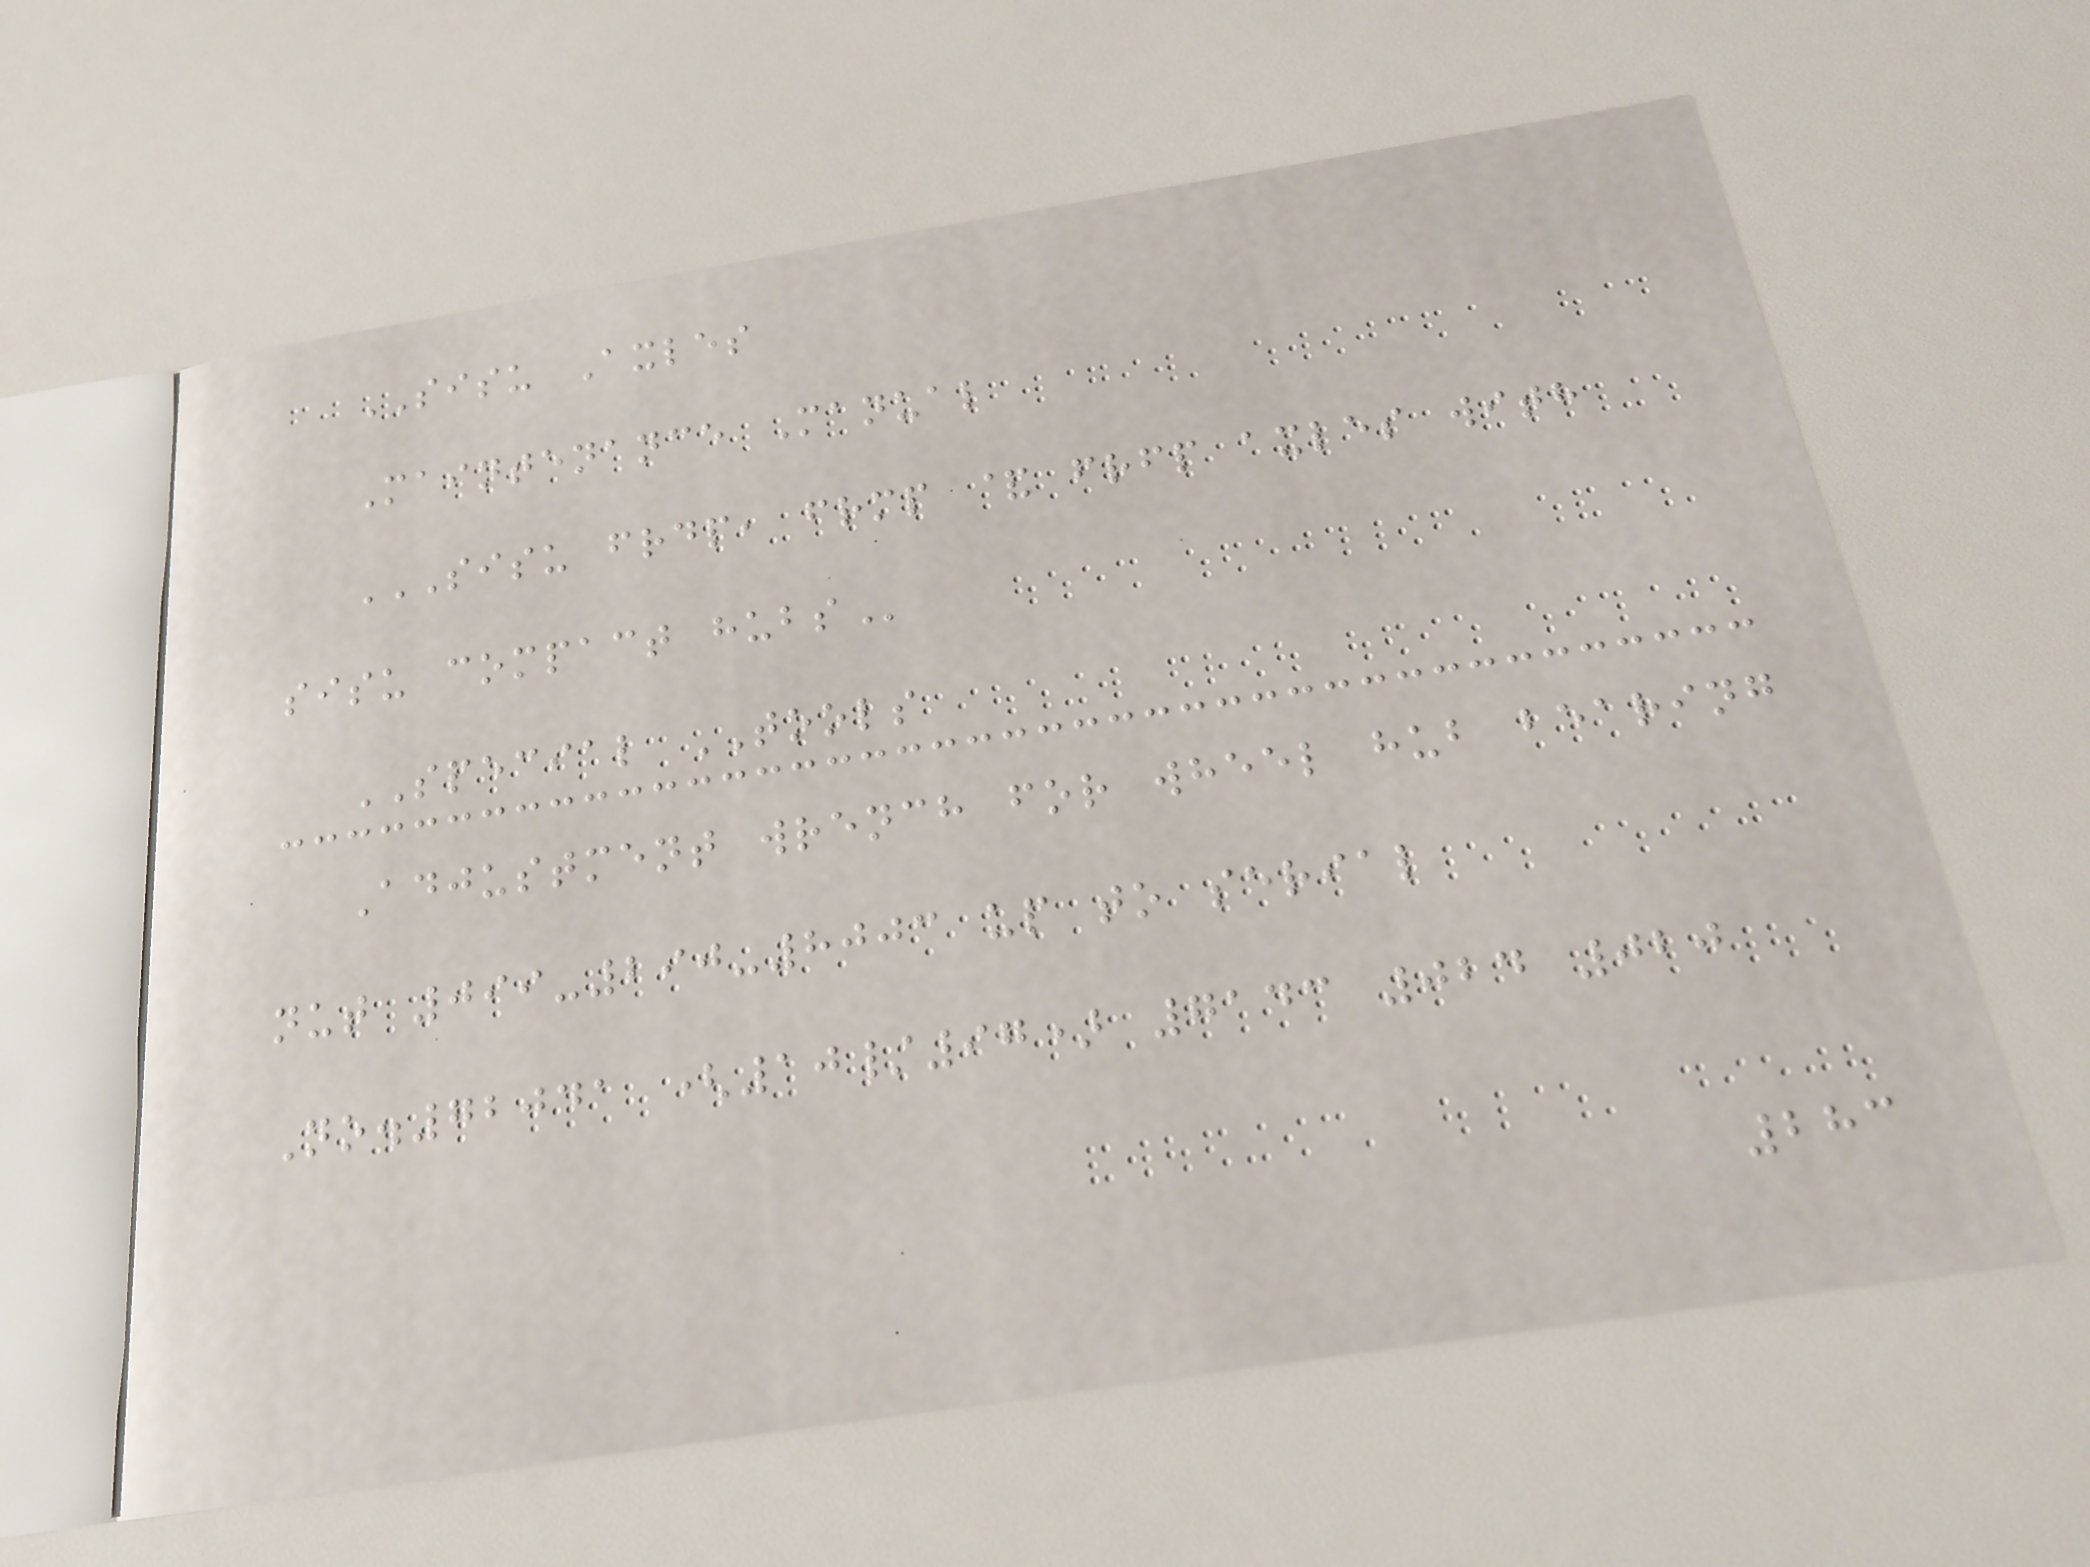SISU Axles
Maintenance Manual
SISU FRDP, FRMP & FRFP AXLES WITH
SISU COMPACT HUBS
SPECIAL TOOLS
Adjustment wrench for wheel hub bearing
nut 099-290-8003 up to serial
No.72041 (10/97) 7143 024 020
283
